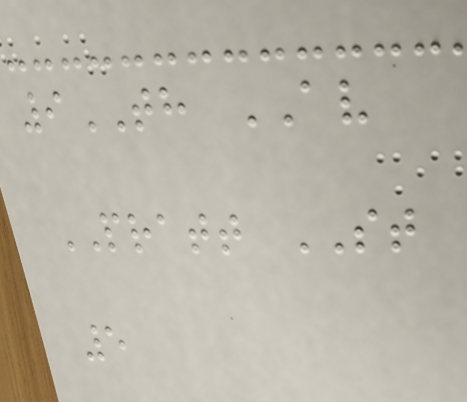9TH AV
PRATT ST
5
